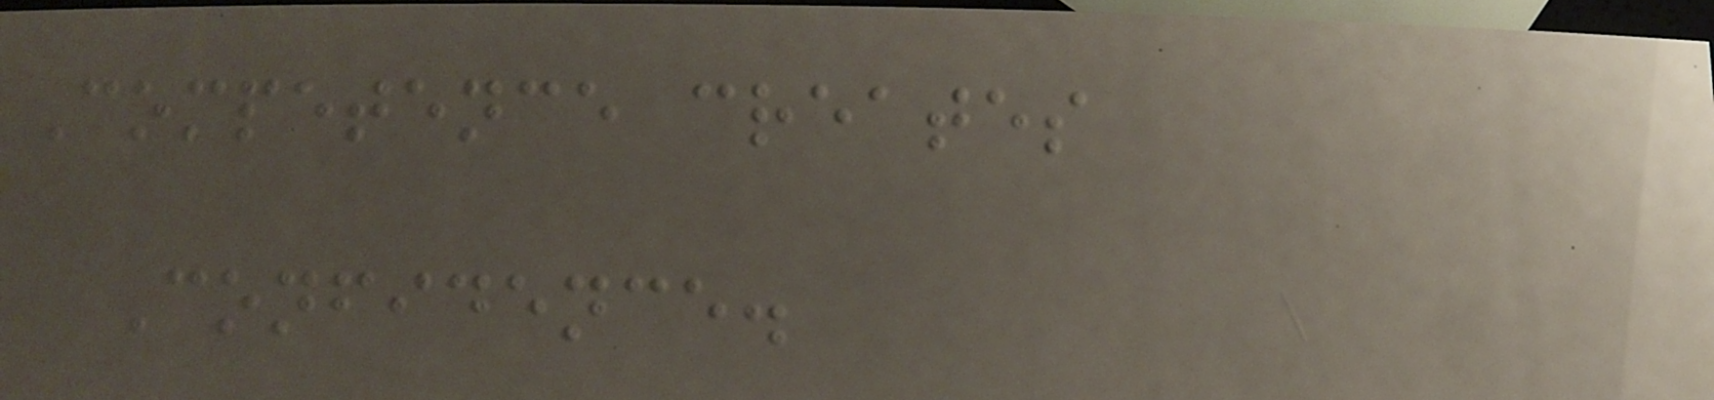Competence creates
Confidence.
